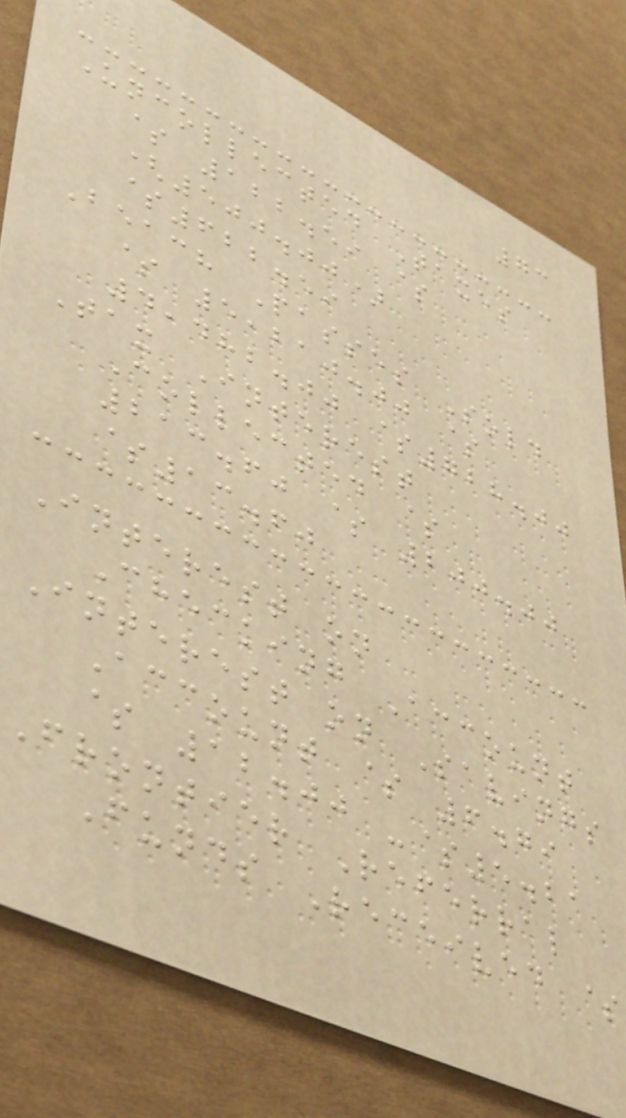73
Uncollected Taxes
$ 122.59 $
(500.00)
$622.59
Beach Passes Sold
$ 5,210.00 $
4,482.00 $728.00
Tax Interest
Collected $
213.60 $ 200.00
$13.60
Interest on
Checking Account
Interest on Savings
Account $ 6.79
$ 12.00 -$5.21
Frontier Referral
Funds Received $
